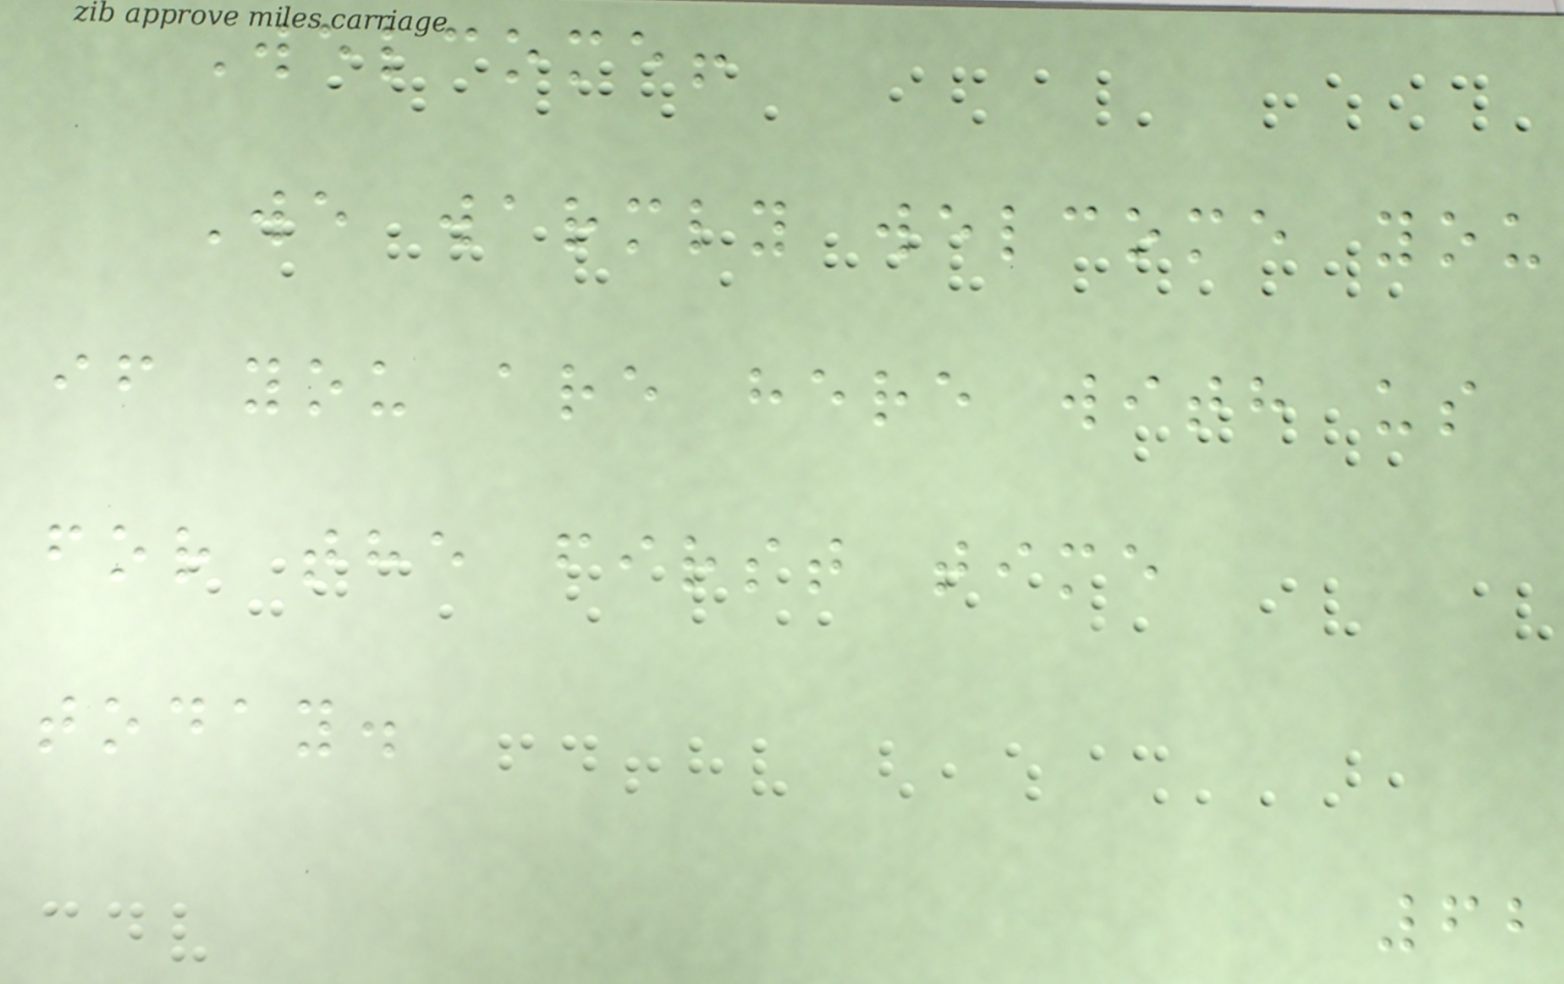Welcome!
We warmly welcome you
if you are here with us
for the first time
today.
62
